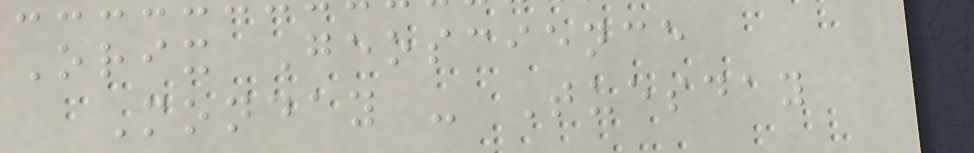Orix Geoscience
Monday - Tuesday
